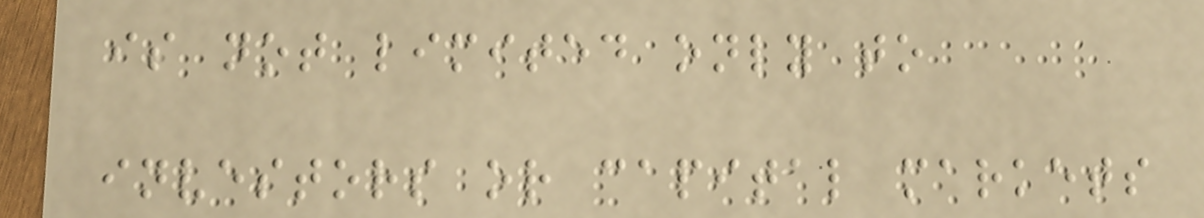is not limited only to
investors or capital markets
